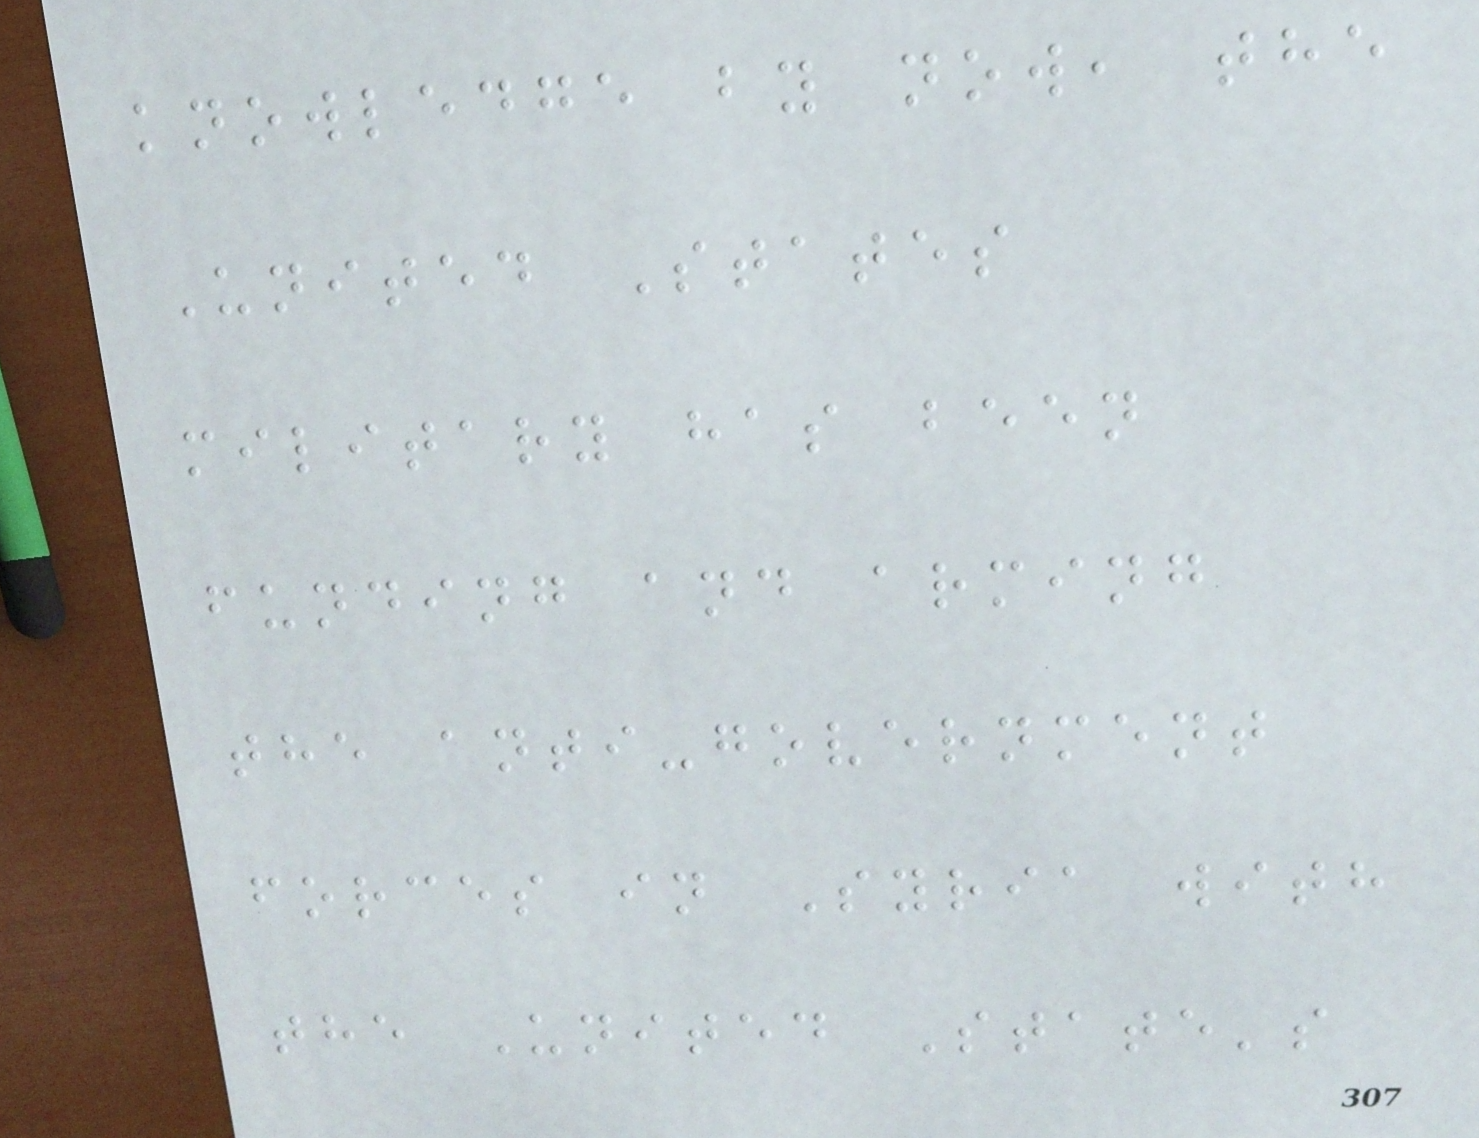knowledge by now, the
United States
military has been
funding and arming
the anti-government
forces in Syria with
the United State's
